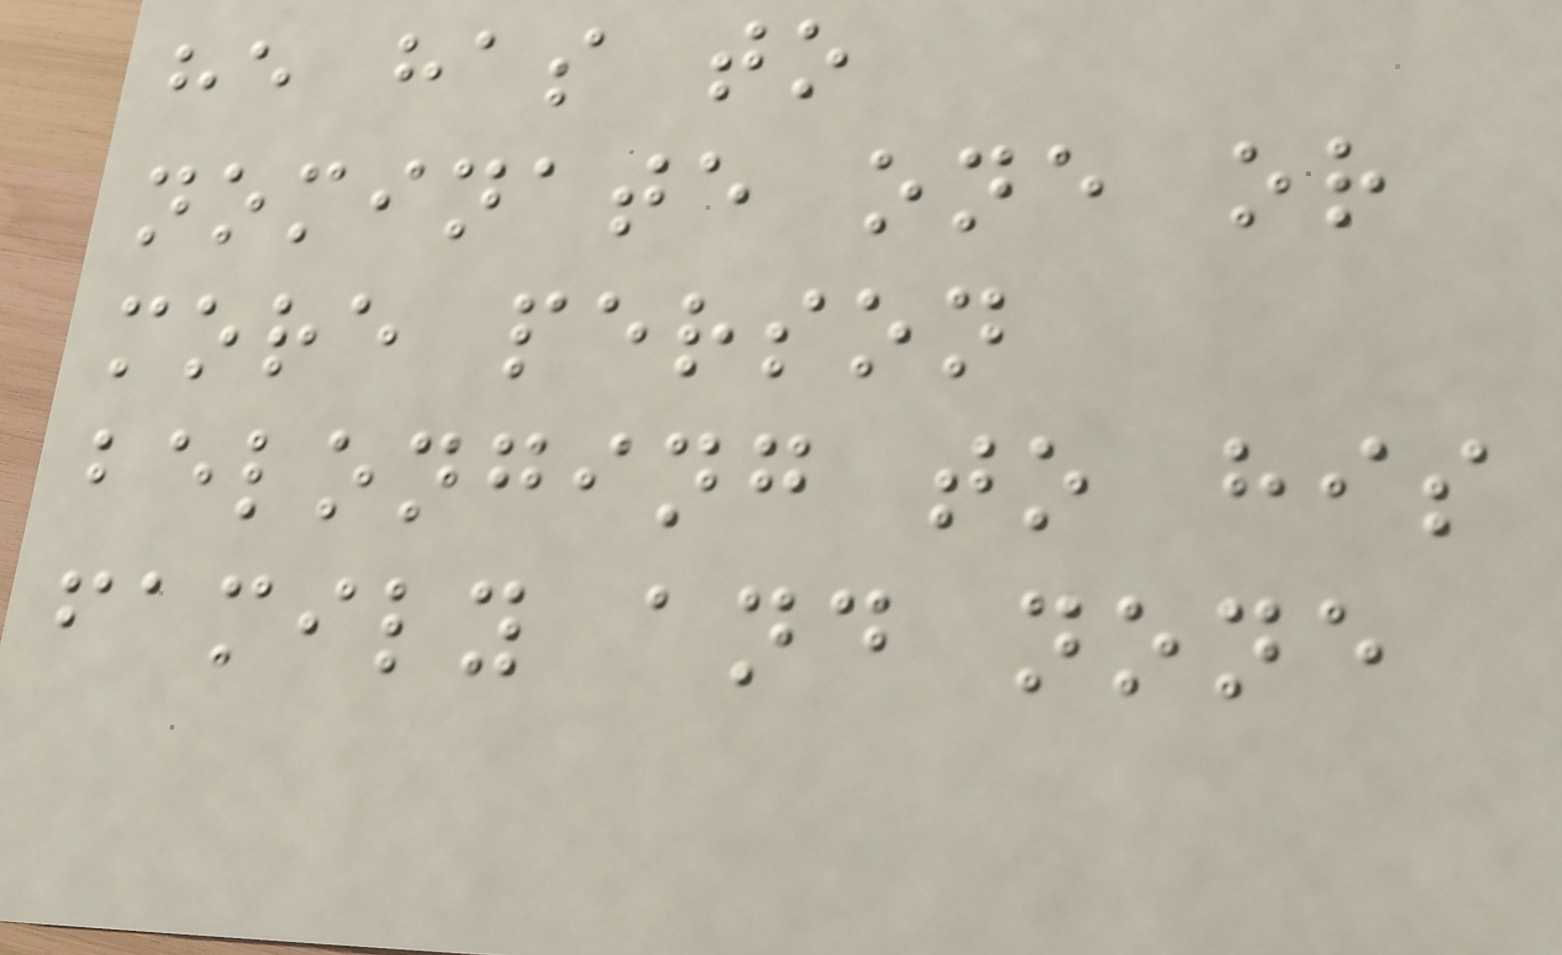he has to
nominate one or
more person
belonging to his
family and none
